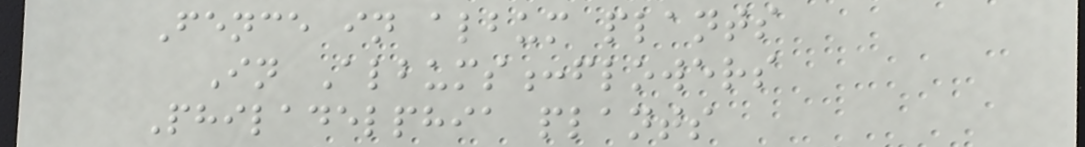Fence in album plants
In Albums:flowers
Philadelphia plants
